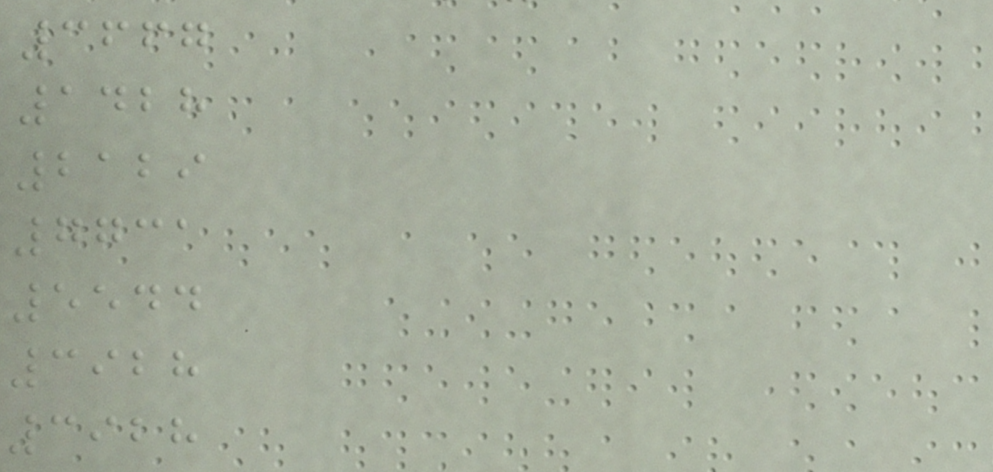3667
1428
2129
7731
5544
3928
3928
